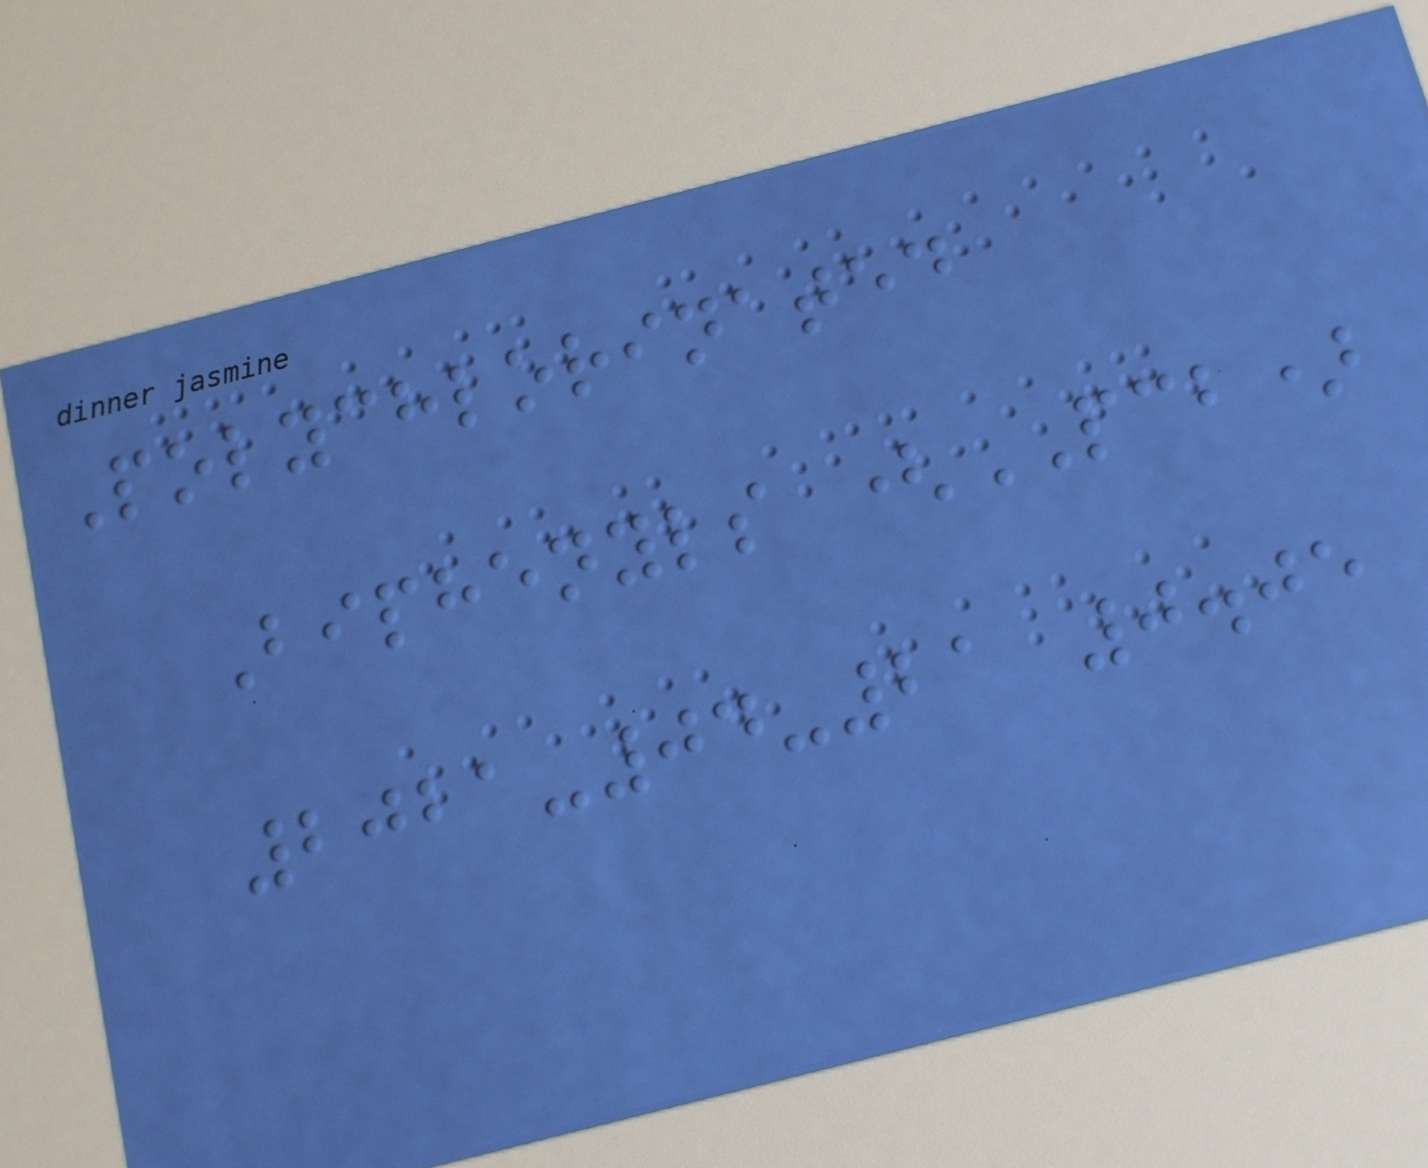Polychlorinated
Biphenyls (PCB)
2021-04-21 0.05
